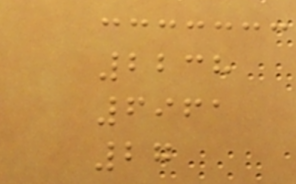2238
6961
27
